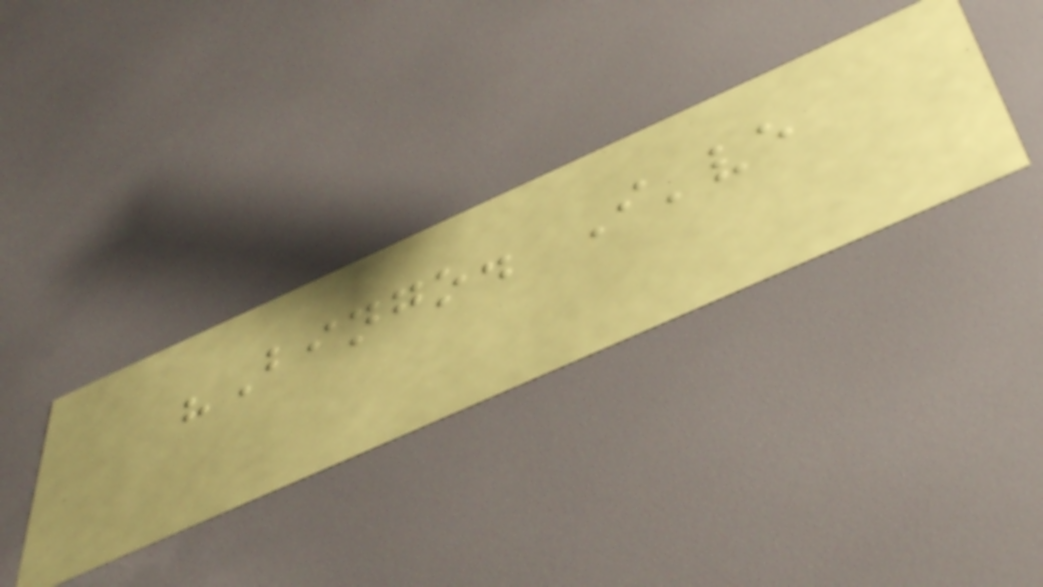"Bingo. I've
